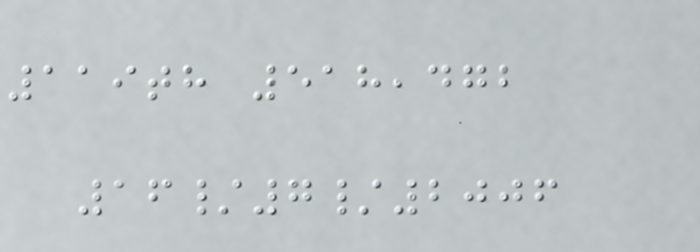119th 518,472
16/7/2006
